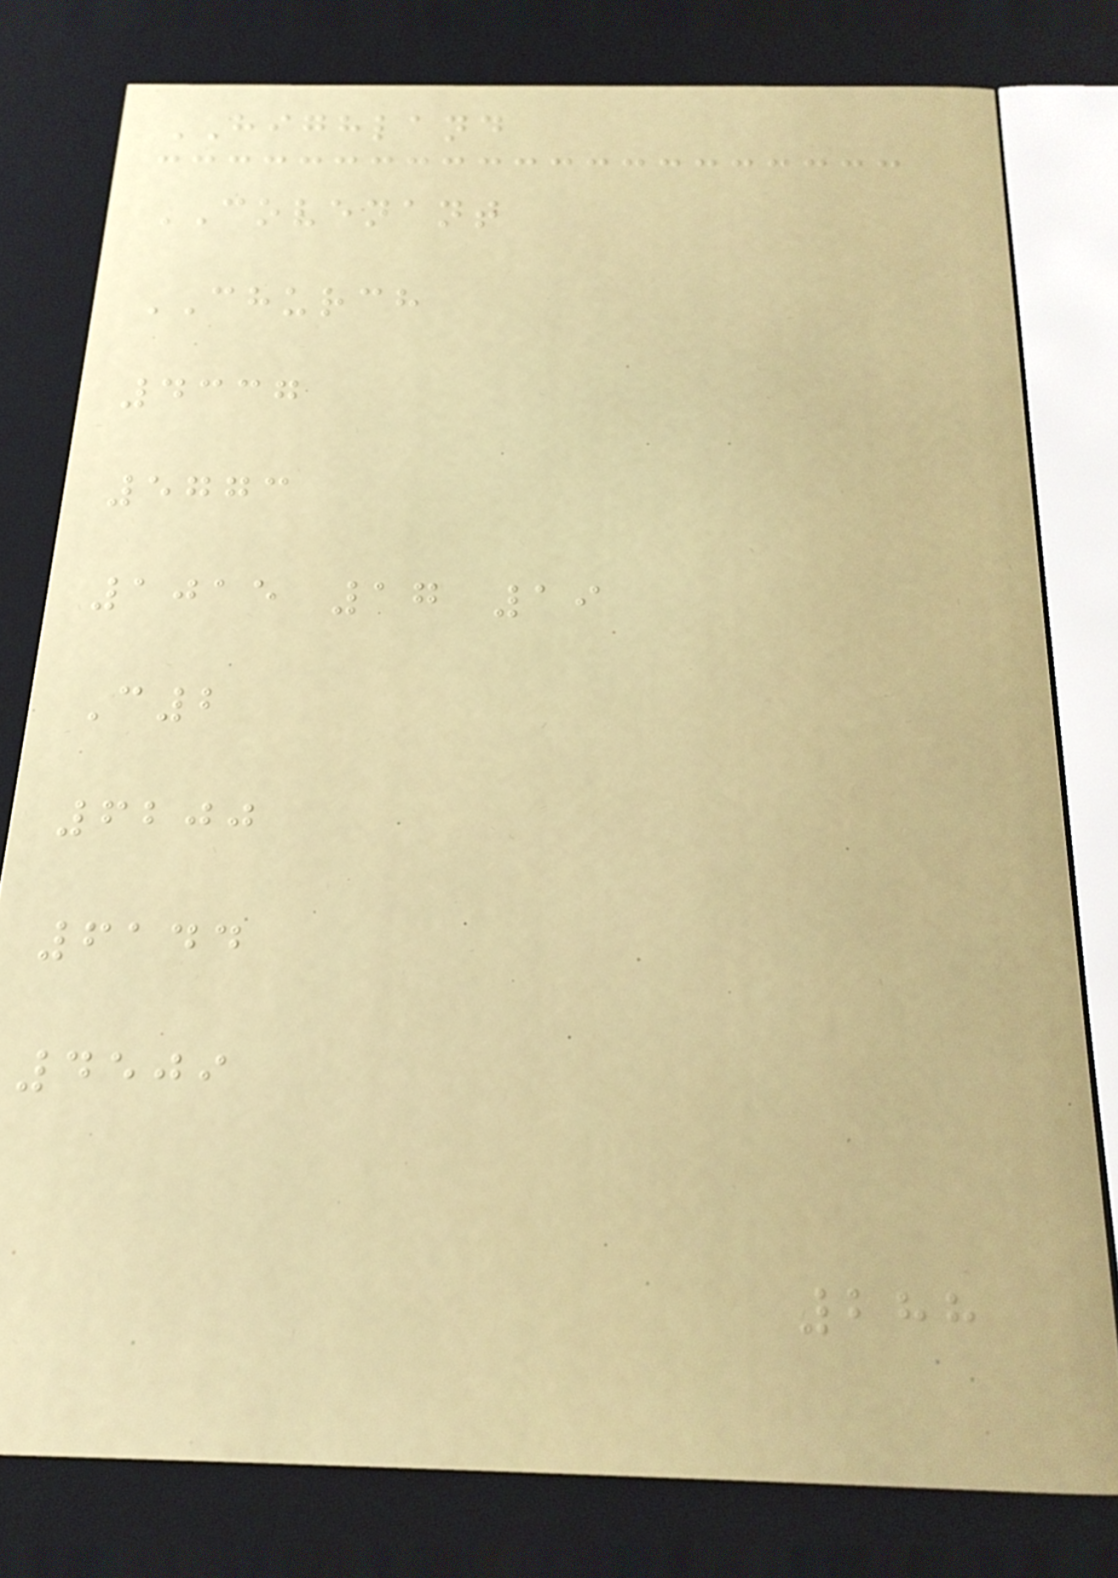HIGHLAND
COVENANT
CHURCH
4337
5773
1015 17 19
C2
6200
6144
4509
288
